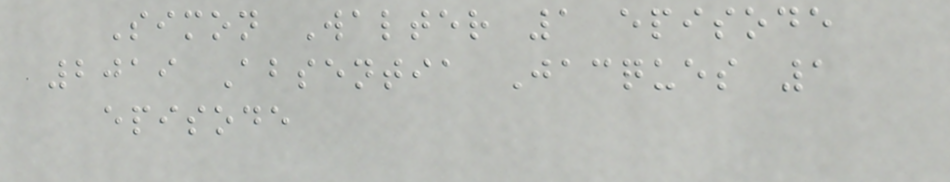Simon Walter 1 episode
2019 Absentia Jacques 1
episode
